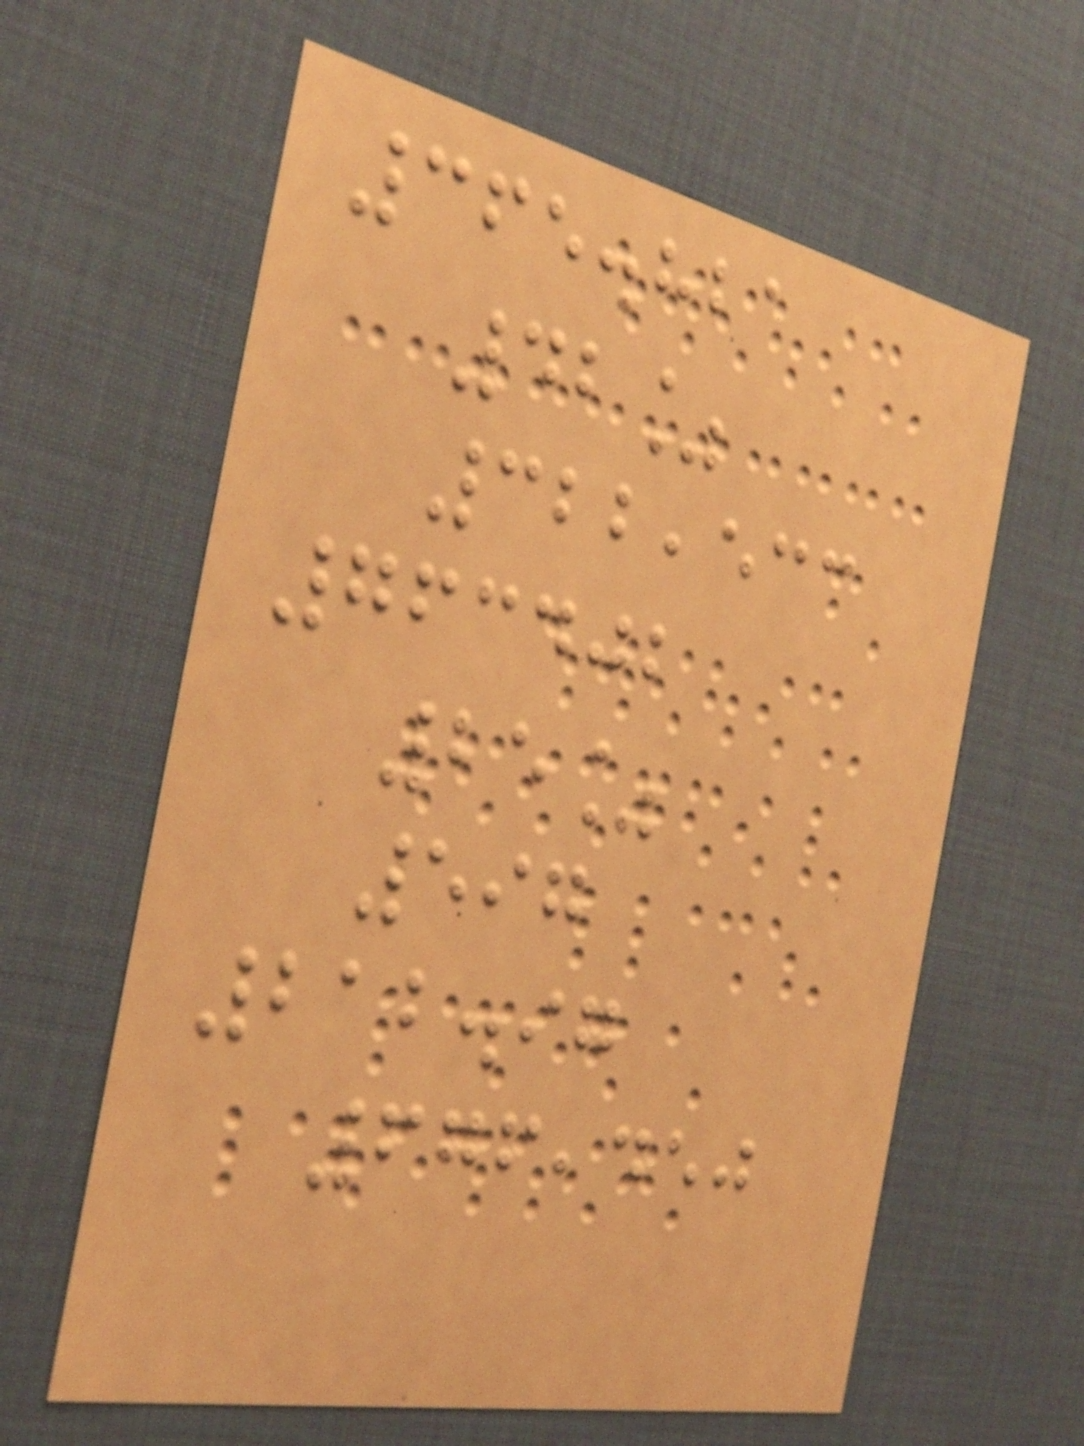365.821
42%
322,533
763402
25%
597
212.97
676,450
